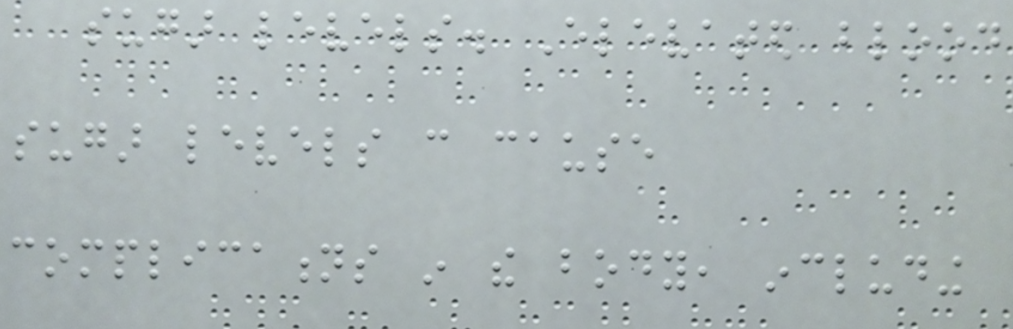sugar levels. Elevated blood
sugar levels can cause
complications in the body, including
